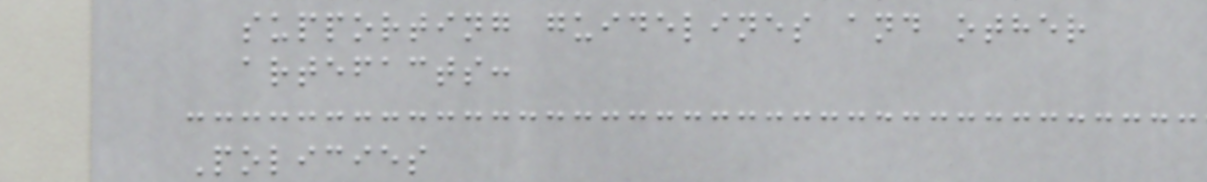supporting guidelines and other
artefacts:
Policies
